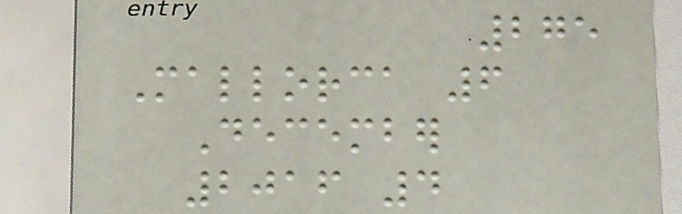275
Mallorca 6
December
2016 4
